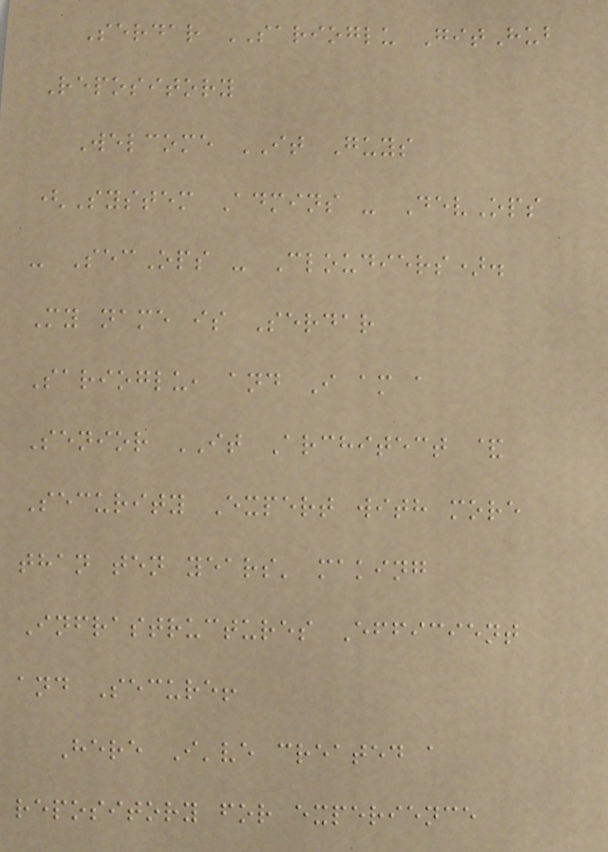Serdar SARIOGLU GitHub
Repository
Welcome IT Guys
(System Admins - DevOps
- SecOps - Cloudiers).
My name is Serdar
Sarioglu, and I am a
Senior IT Architect &
Security Expert with more
than ten years' making
Infrastructures Efficient
and Secure!
Here I've created a
repository for experience
